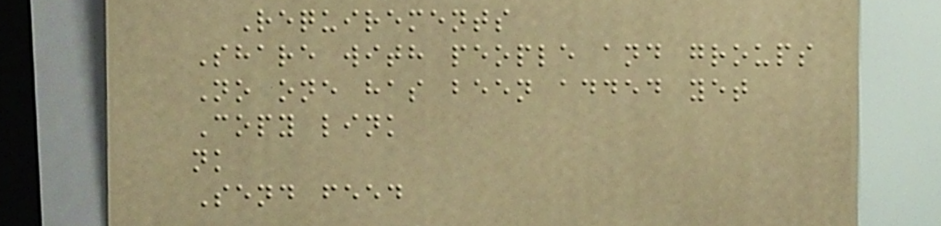Requirements
Share with people and groups
No one has been added yet
Copy link
nk
Send feed
